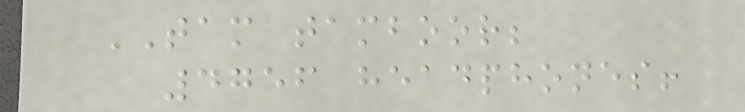TAM tamboor;
4756 headphones!
